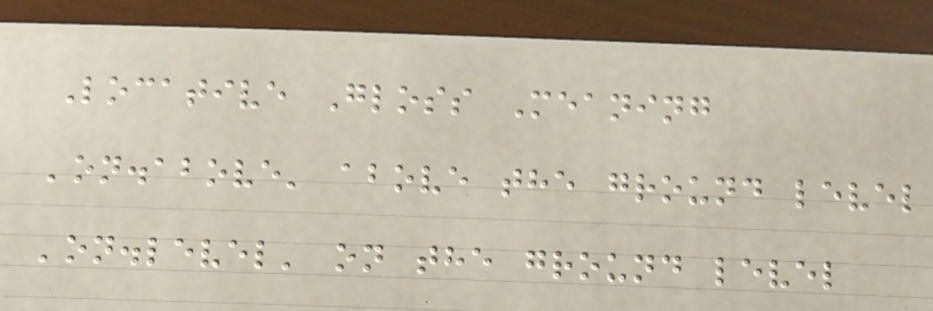Locative Gloss Meaning
'on.above' above the ground level
'on.level' on the ground level
